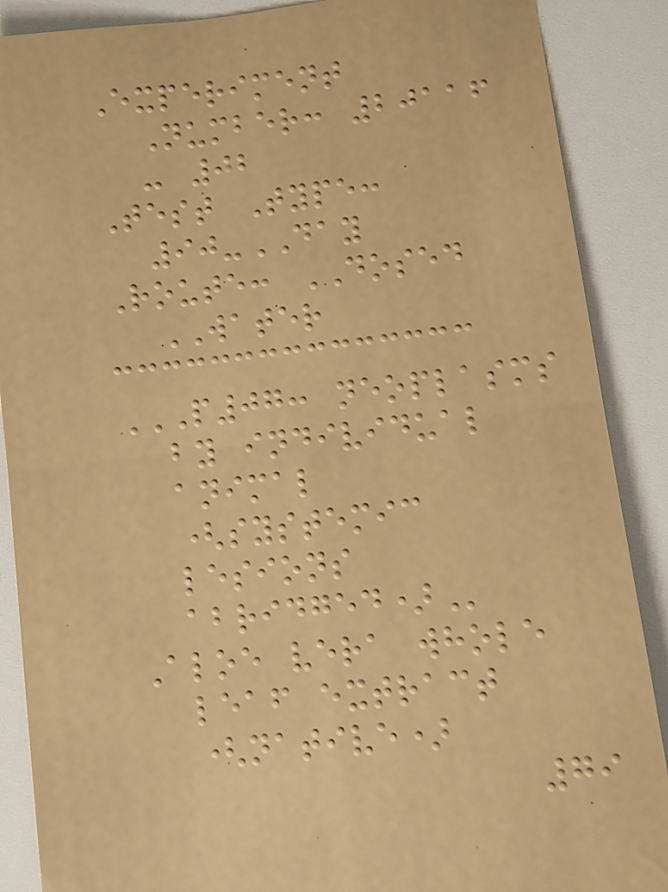Experiment
Number: 20116
- 02
Test Type:
90-DAY
Route: DOSED
WATER
P07: NEOPLASMS
BY INDIVIDUAL
ANIMAL
(SYSTEMIC
LESIONS
ABRIDGED)
Aloe vera whole
leaf extract
(native)
79
